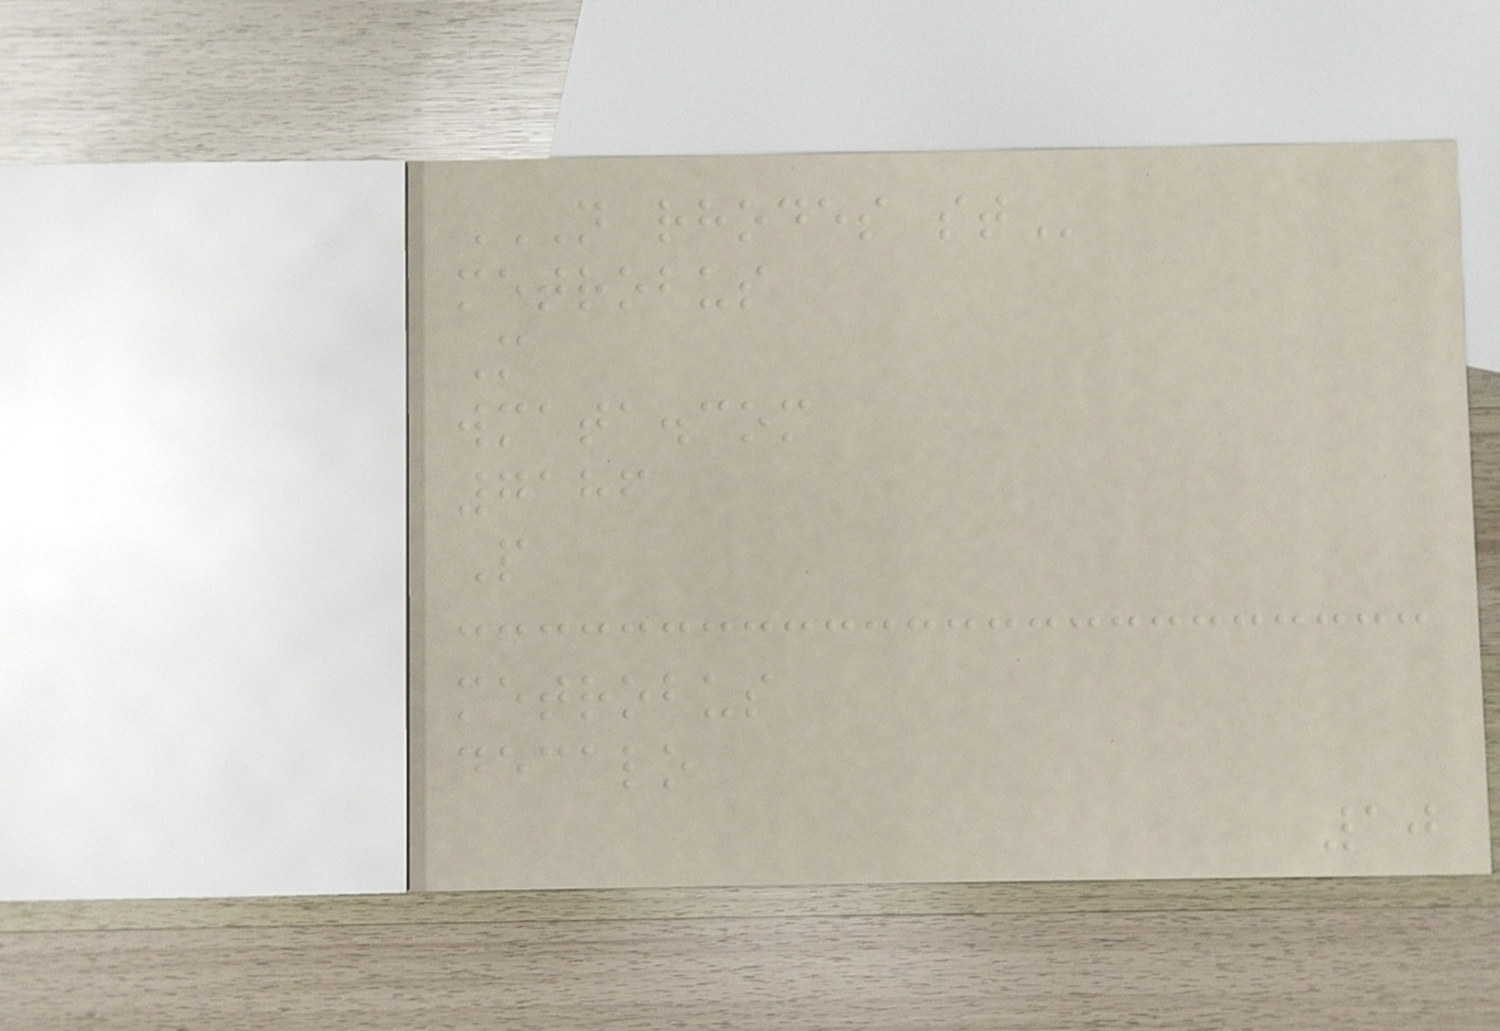N RHODES ST
metrobus
M
wmata.com
7186
P
metrobus
decalo
10
